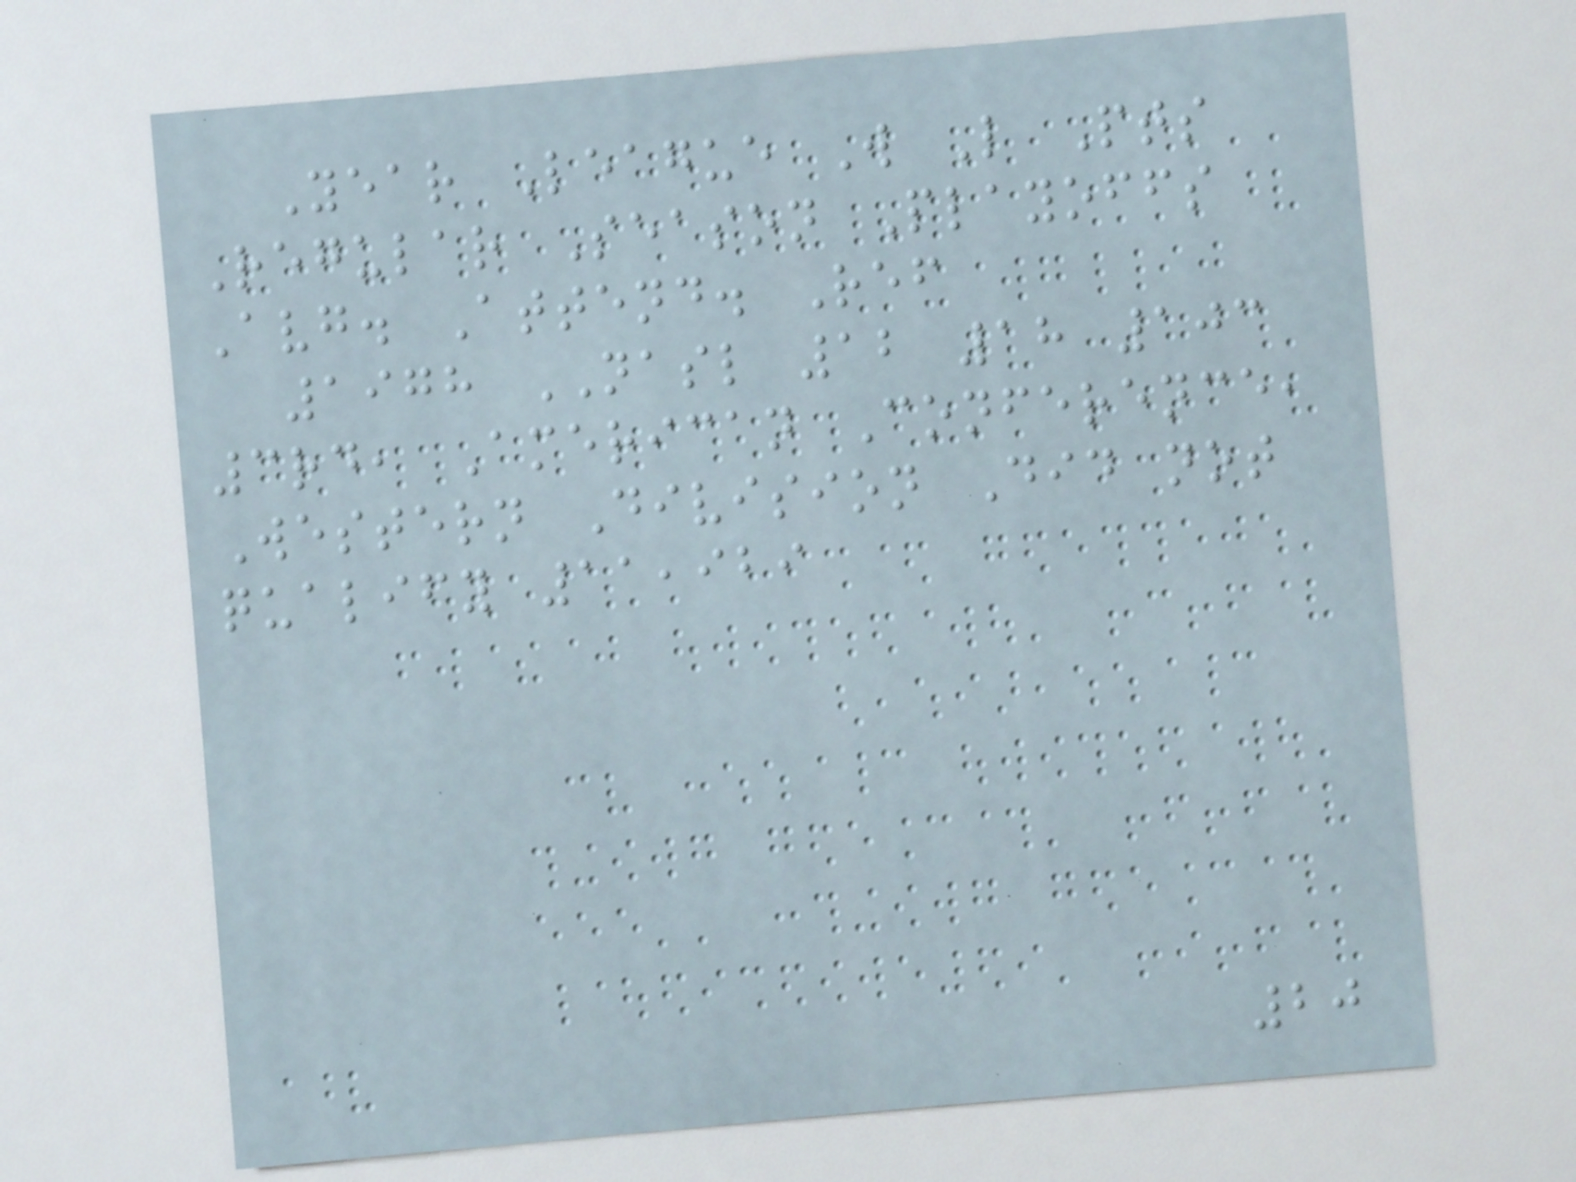Year League W L Pts
Regular Season Playoffs
Avg. Attend. Ref
1978 NASL 12 18 103
3rd, American Conference,
Western Division Did not
qualify 11,929
20
